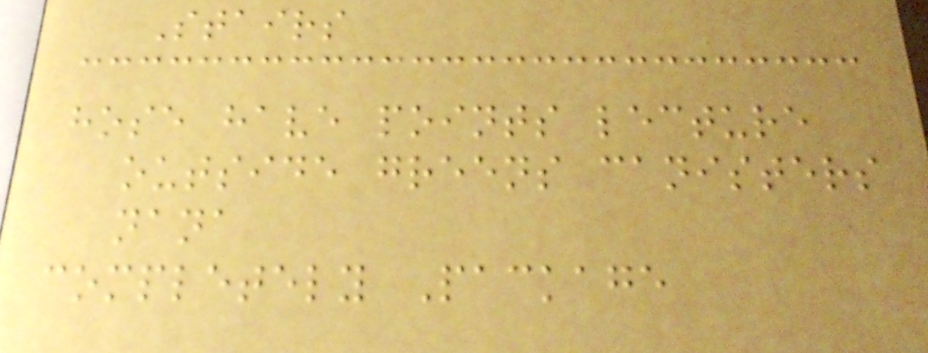Stairs
hose have points lecture
outside greens canisters
nana
completely Package
